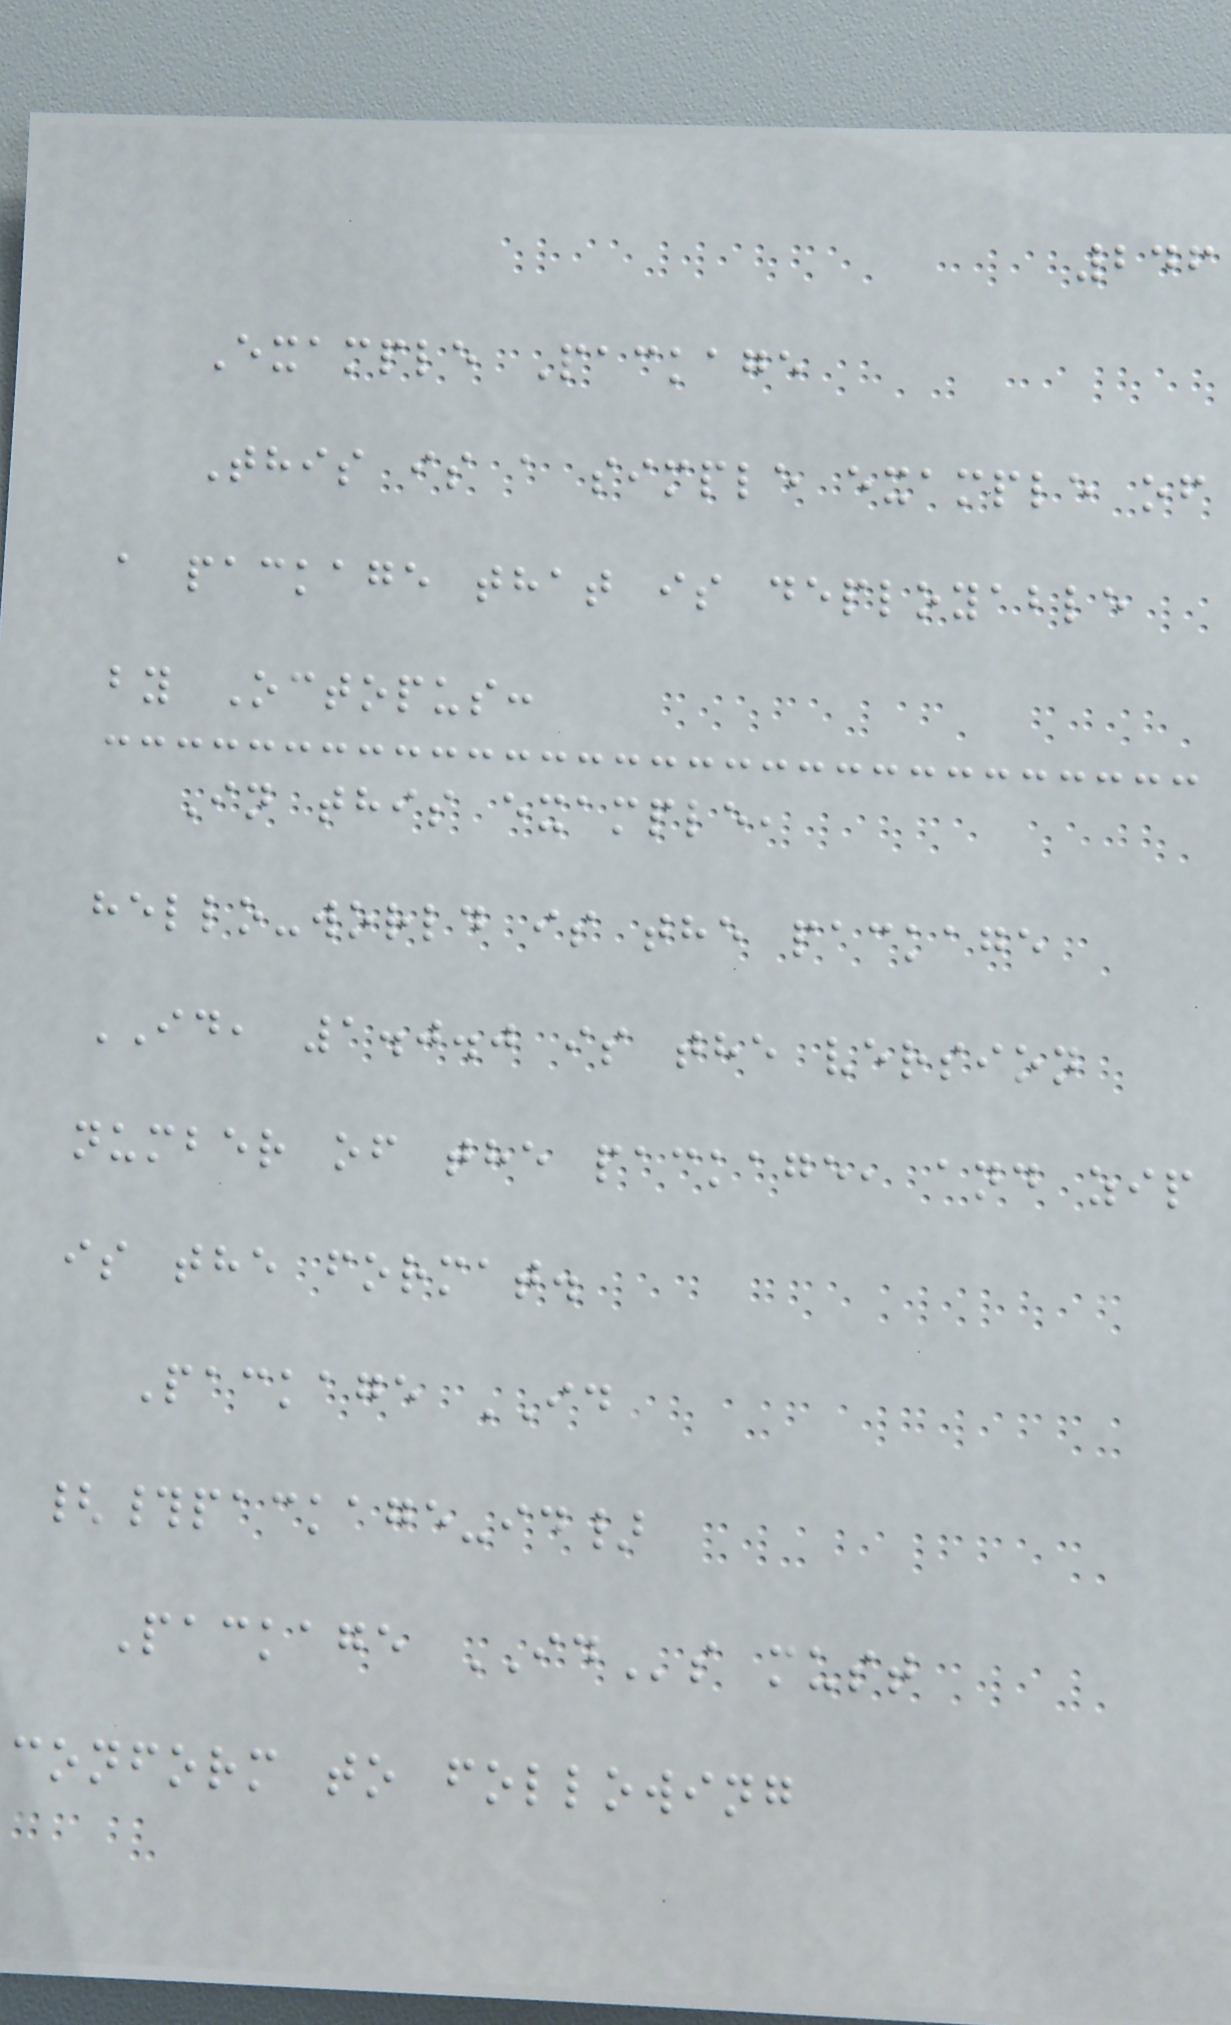246
Example Package
This is a simple example of
a package that is deployable
by Octopus:
In this example,
hello-world is the package
ID, 1.0.0 is the version
number of the package, and zip
is the format.
Package ID
{#package-id}
Package IDs must
conform to following
